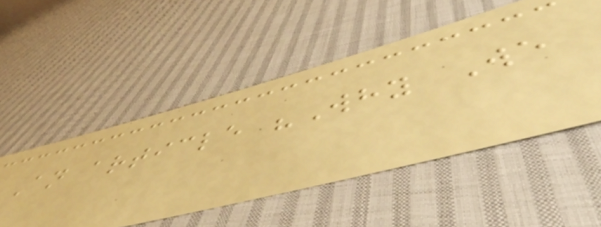An article "Why We
